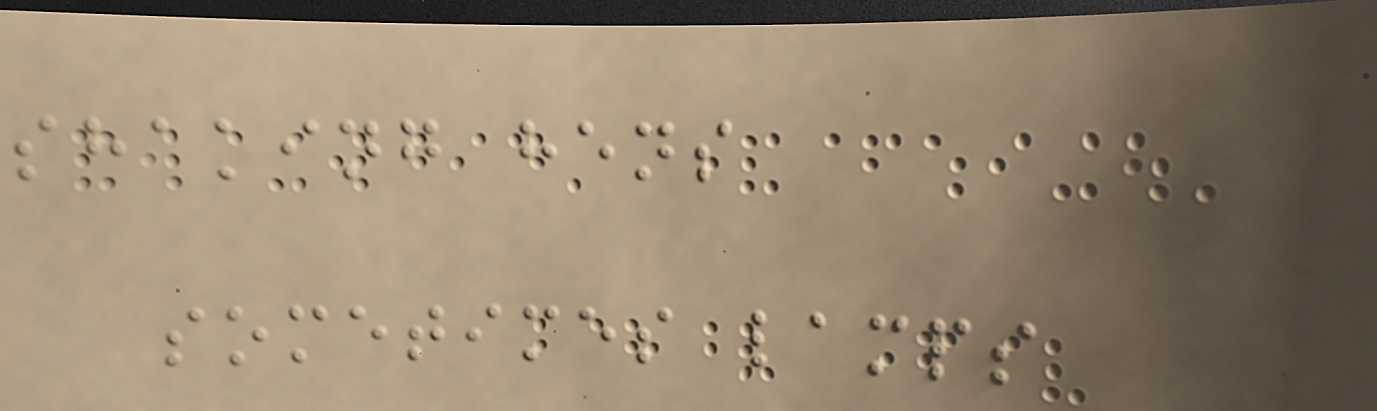shaking hens
sometimes lamps
